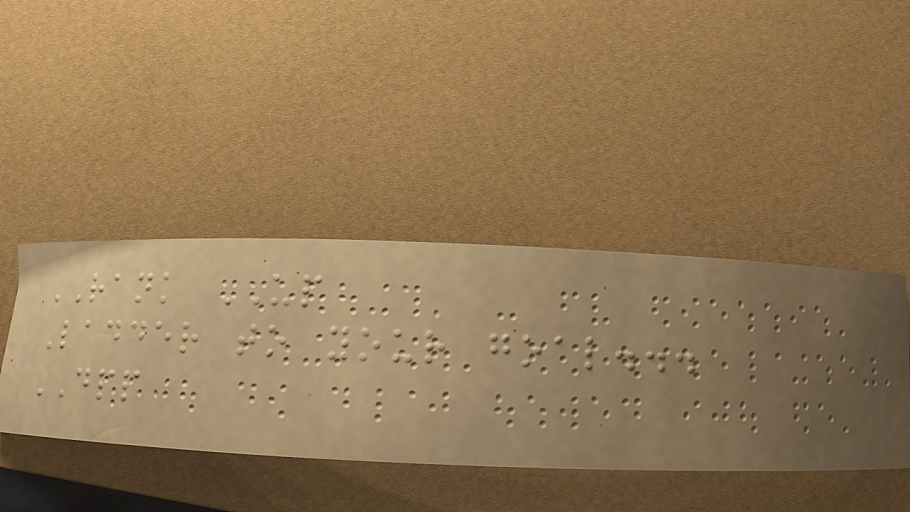RANK UP
Ladder to your goal...
DPP
